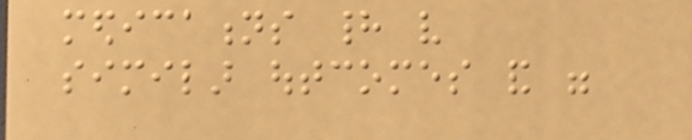medications had very
similar outcomes and were
